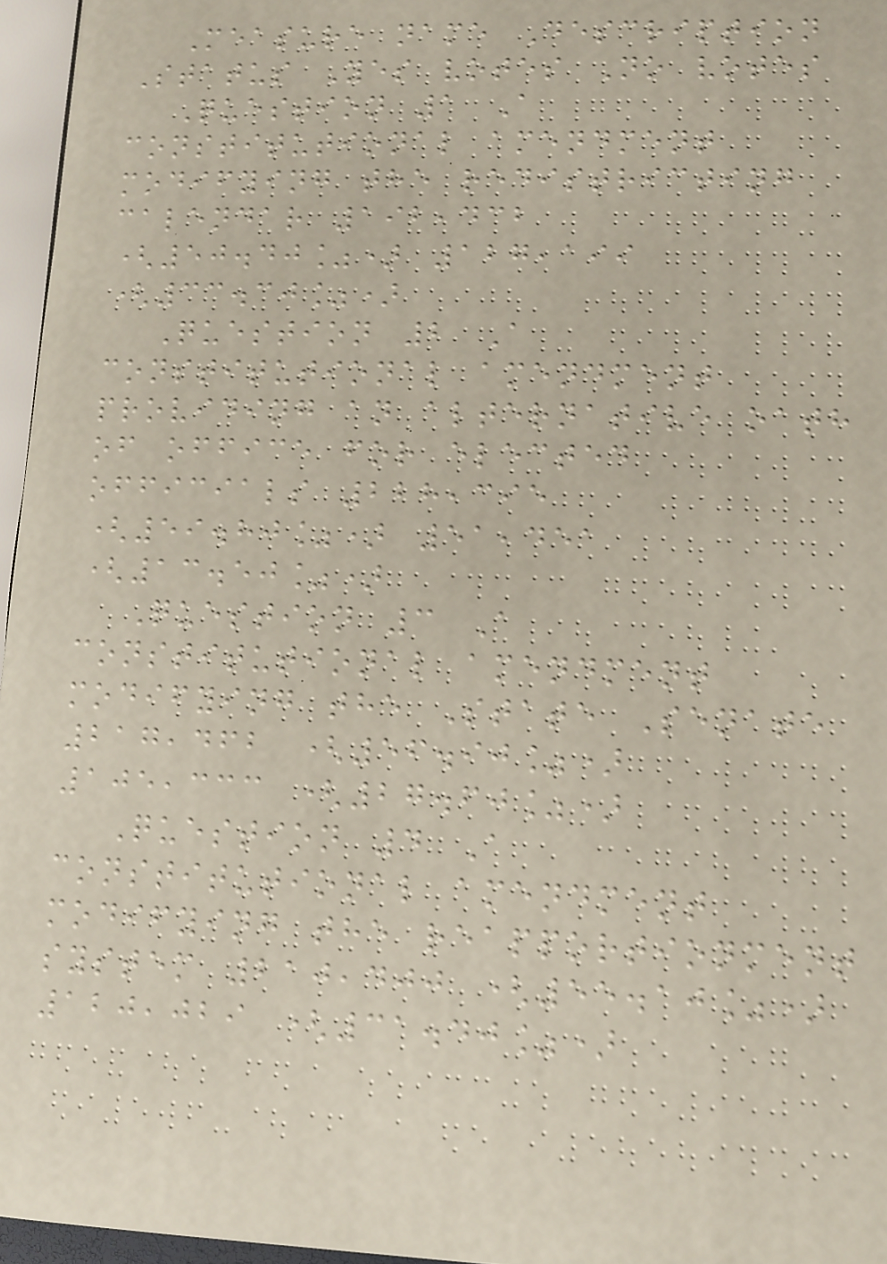Measure name Description
Status Yes votes No votes
Question 1 A
constitutional amendment
modifying the redistricting
calendar 192,432
(50.40%) 127,199
(33.30%)
Question 2 A
constitutional amendment
providing an alternative oath
of office for elected
officials 228,395
(59.80%) 51,451
(13.50%)
Question 3 A
constitutional amendment
modifying the State Senate
217,462 (56.90%)
105,333 (27.60%)
Question 4 A
constitutional amendment
modifying the reapportionment
system 210,400 (55.10%)
120,029 (31.40%)
